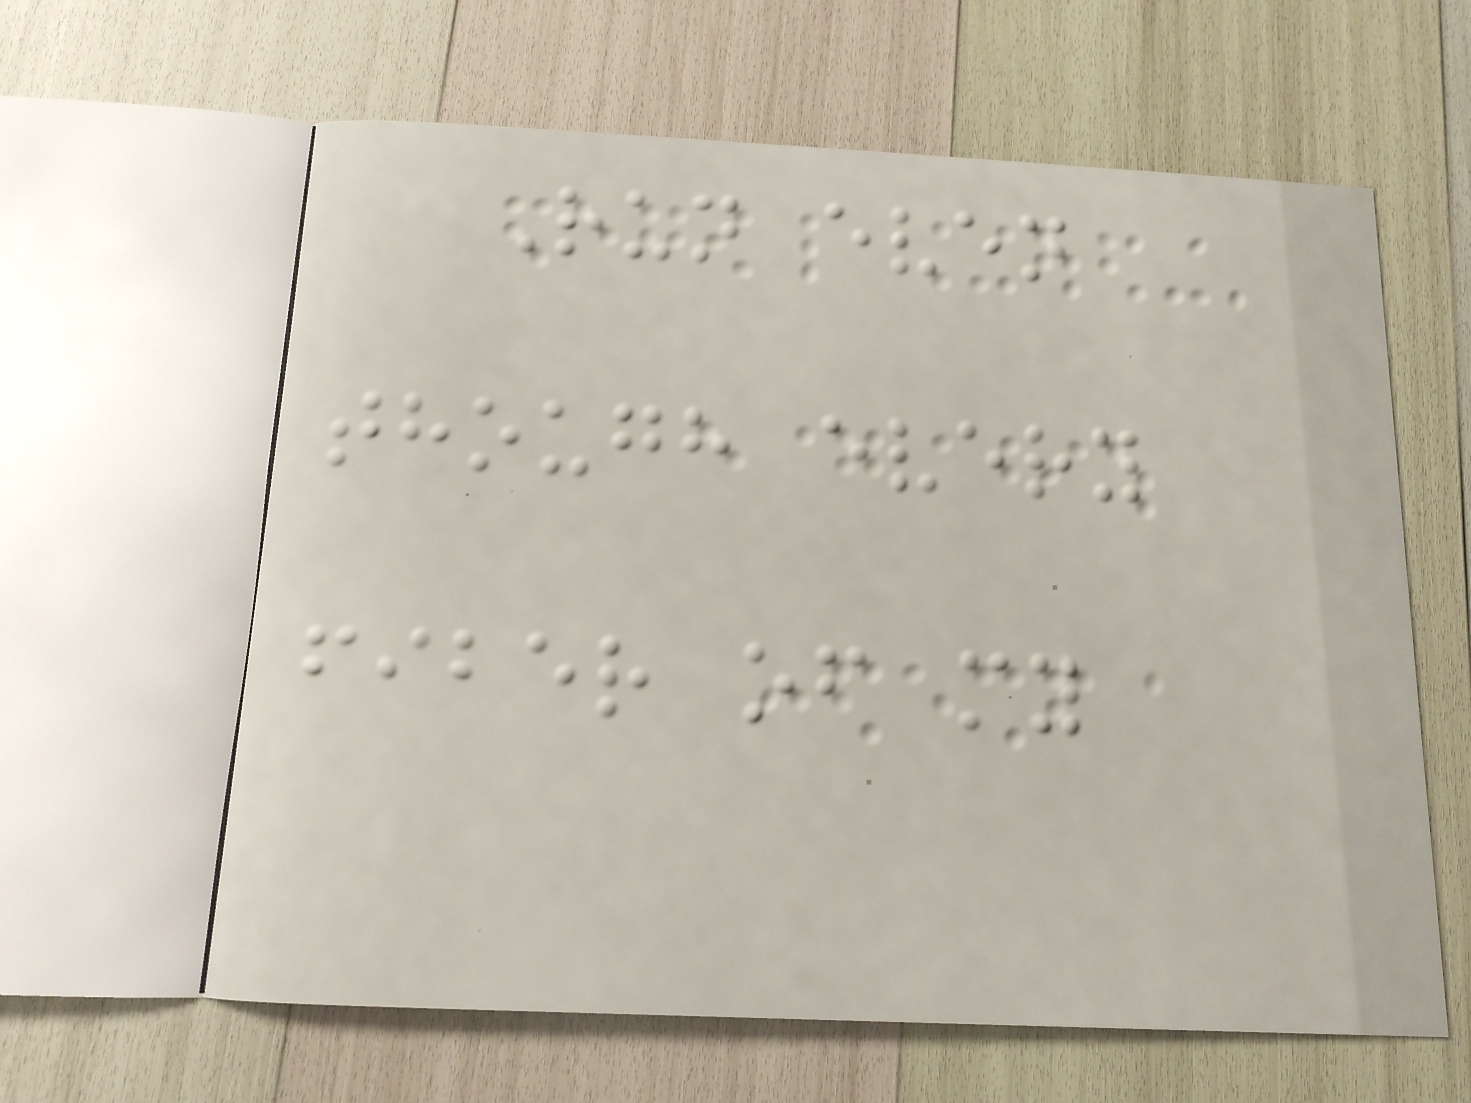Run even
though every
fiber of my
